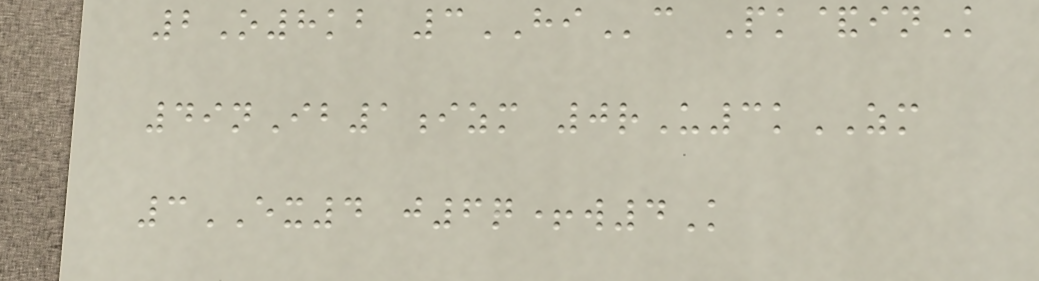2O8kb 3HIc Pk&inK
49nIb1izm 0rU3kZM
3EX4 j6q+w4K
